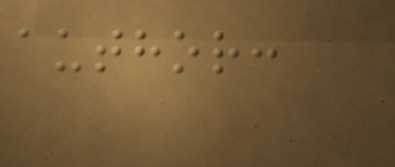author:
